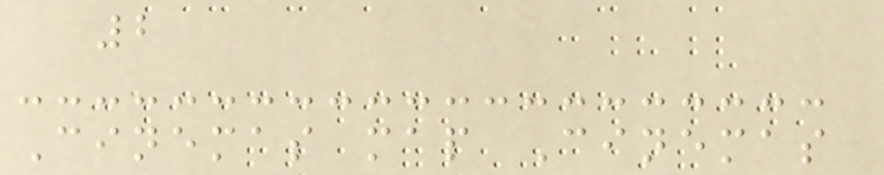2
Cinemas map Cinemas
